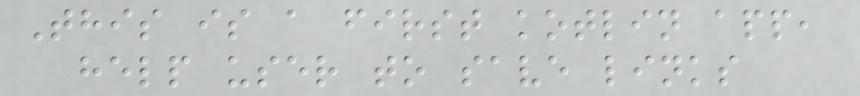This is a first kotlin app,
help user to save links
